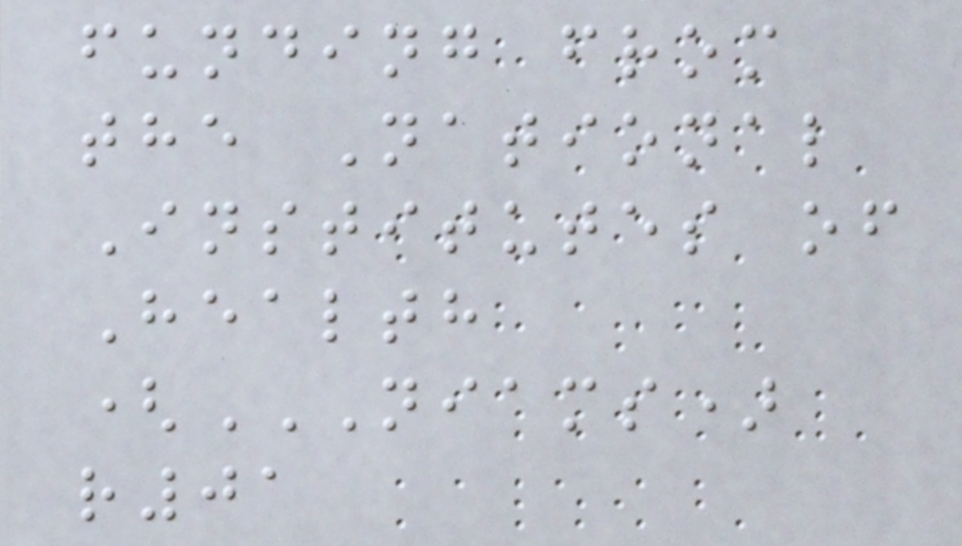funding from
the National
Institutes of
Health
(NIAMS)
R01
